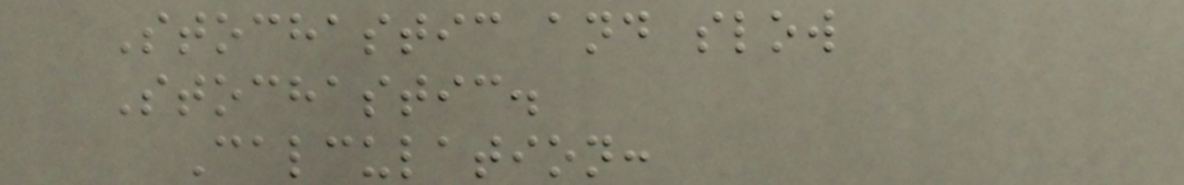Stochastic and slow
Stochastic.
Calculation:
